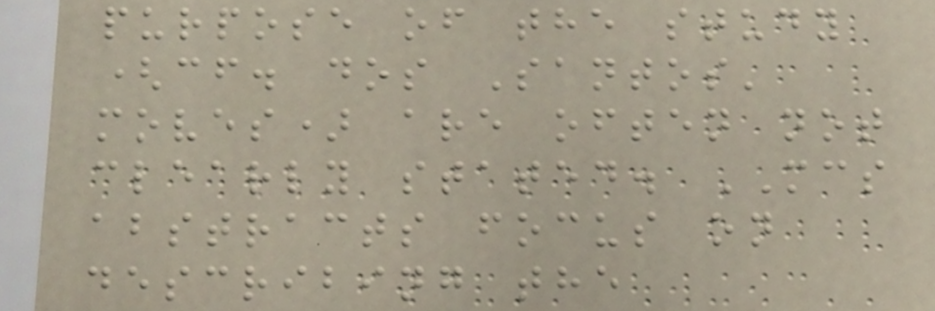purpose of the study
(cf. dos Santos'
moves) are often not
clearly stated. MCS
abstracts focus on
describing the
